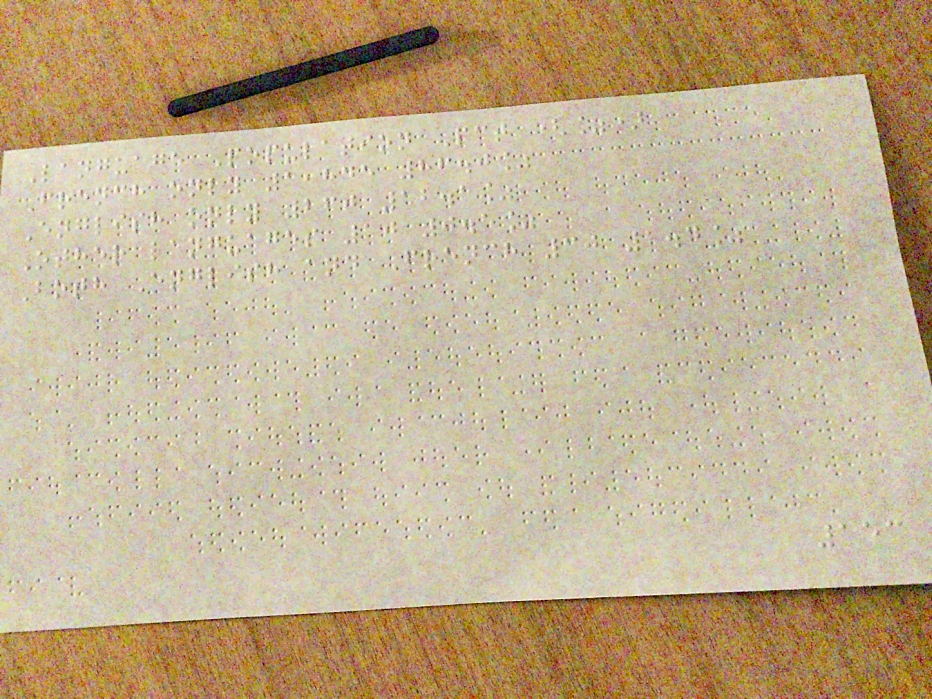Language Population Pct (%)
French only 1,845 86.0%
English only 260 12.1%
Other languages 10 0.5%
Both English and French 30 1.4%
153
